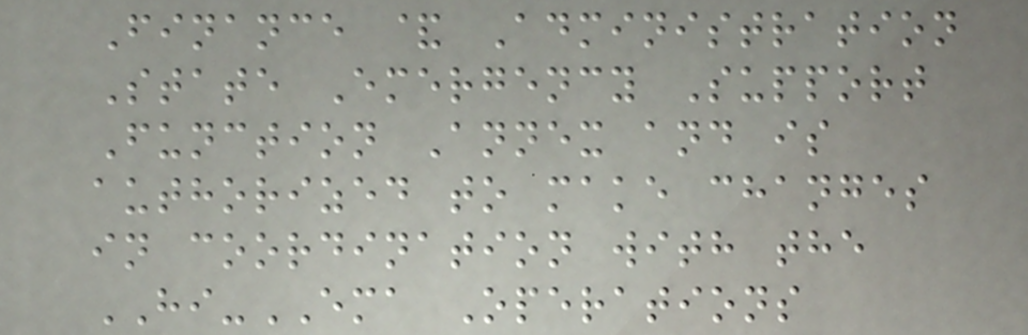Finance & Administration
State Emergency Support
Function Annex and is
authorized to make changes
in coordination with the
HI-EMA Operations
